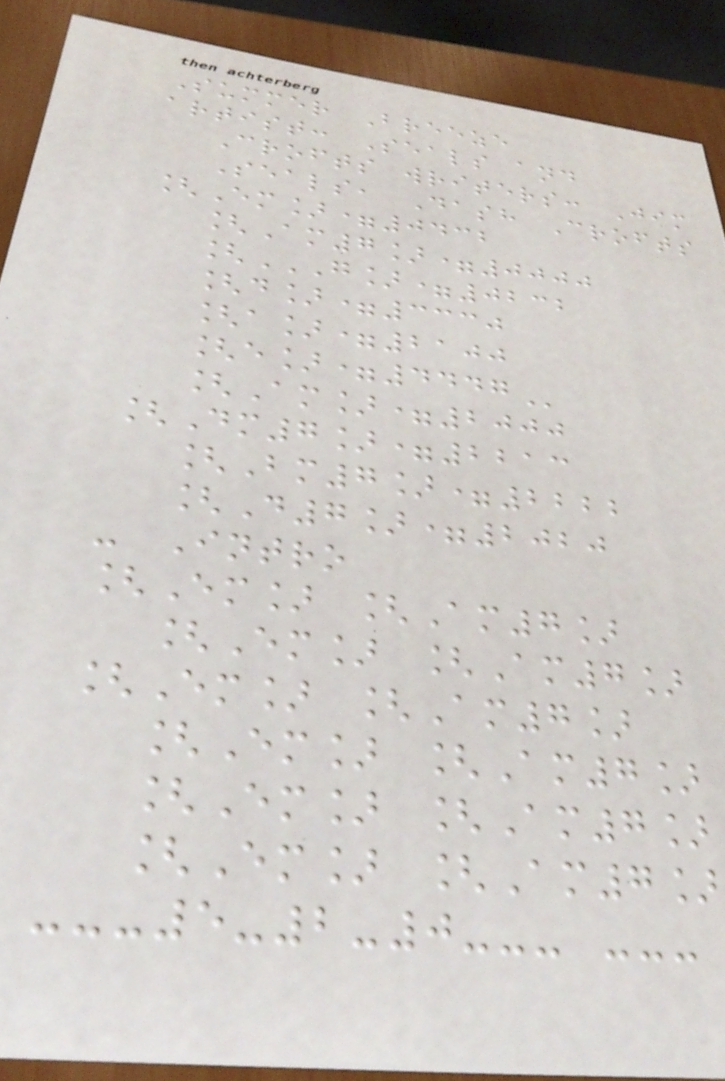Summer Breeze
artist: Seals and
Crofts writers: Jim
Seals, Dash Crofts
[Em]=0432
[Am7]=0000
[G]=0232
[D]=3330
[A]=2100
[E]=4447
[Am]=2000
[Dm7]=2213
[Bm7]=2222
[D7]=2020
- Intro
[Em] [Am7]
[Em] [Am7]
[Em] [Am7]
[Em] [Am7]
[Em] [Am7]
[Em] [Am7]
---5-2-0--- ---
